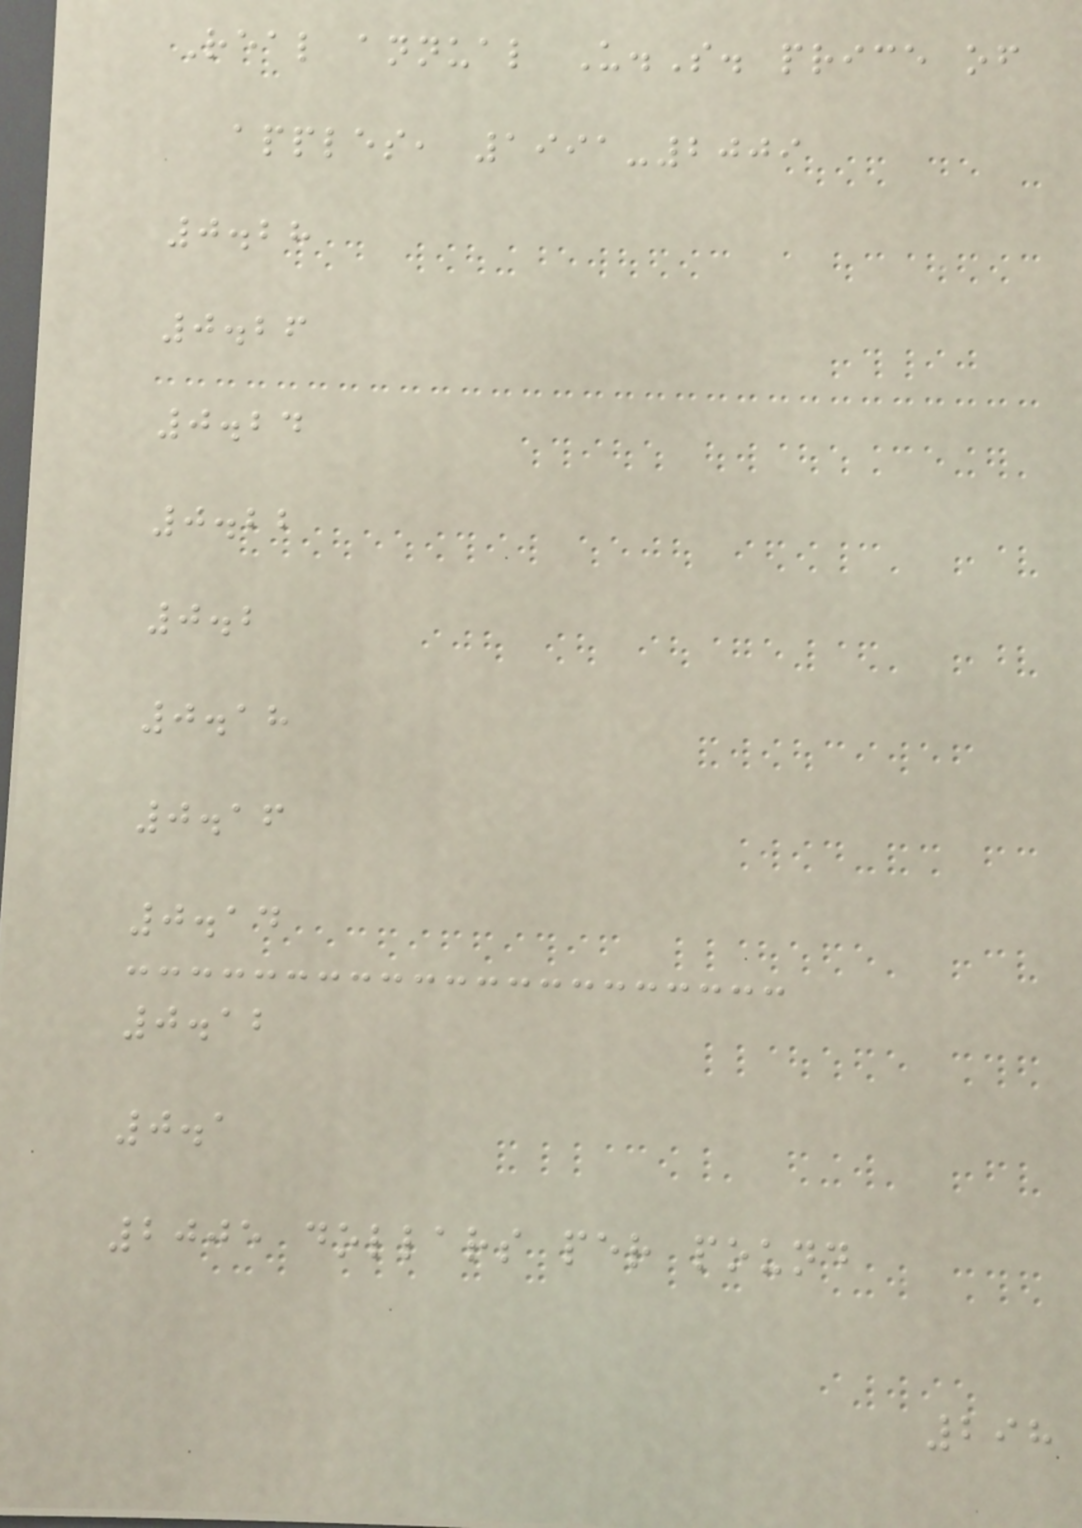Real annual U.S. price of
apples, 1991-2009
0.28
0.26
0.24
0.22
0.2
0.18
0.16
0.14
0.12
0.1
2005 dollars per pound
298
